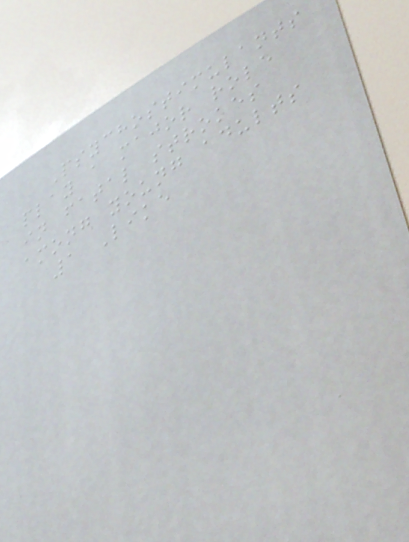Psychostimulants
play a major role
in fatal strokes
among young adults
1 Like
